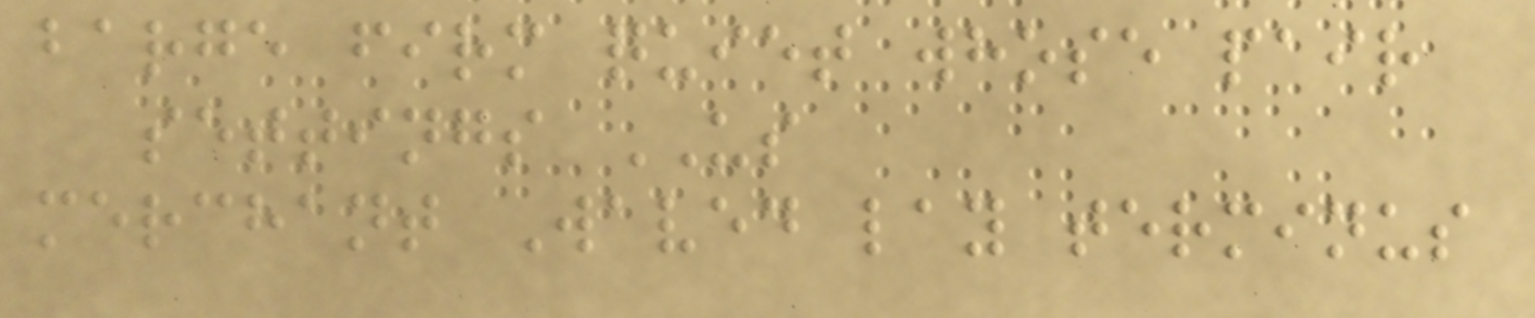barge firm quiet whose pair
settings US
merchant Waved lay terminus
